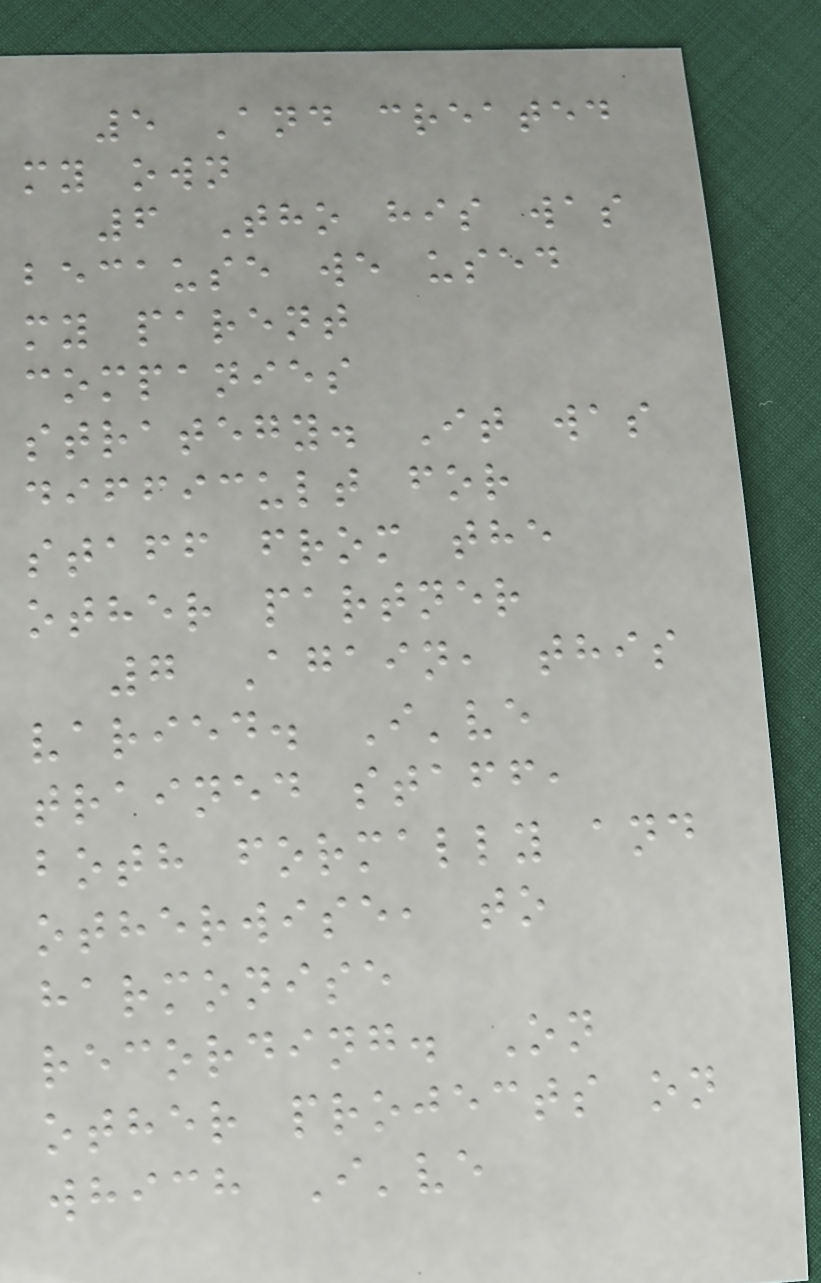5 And created
my own
6 Tho his was
because we used
my parent
companies
strategy. It was
difficult for
staff from the
other partner
7 Again, this
varied. I've
trained staff,
both formally and
otherwise, to
harmonise
recording. On
other projects on
which I've
